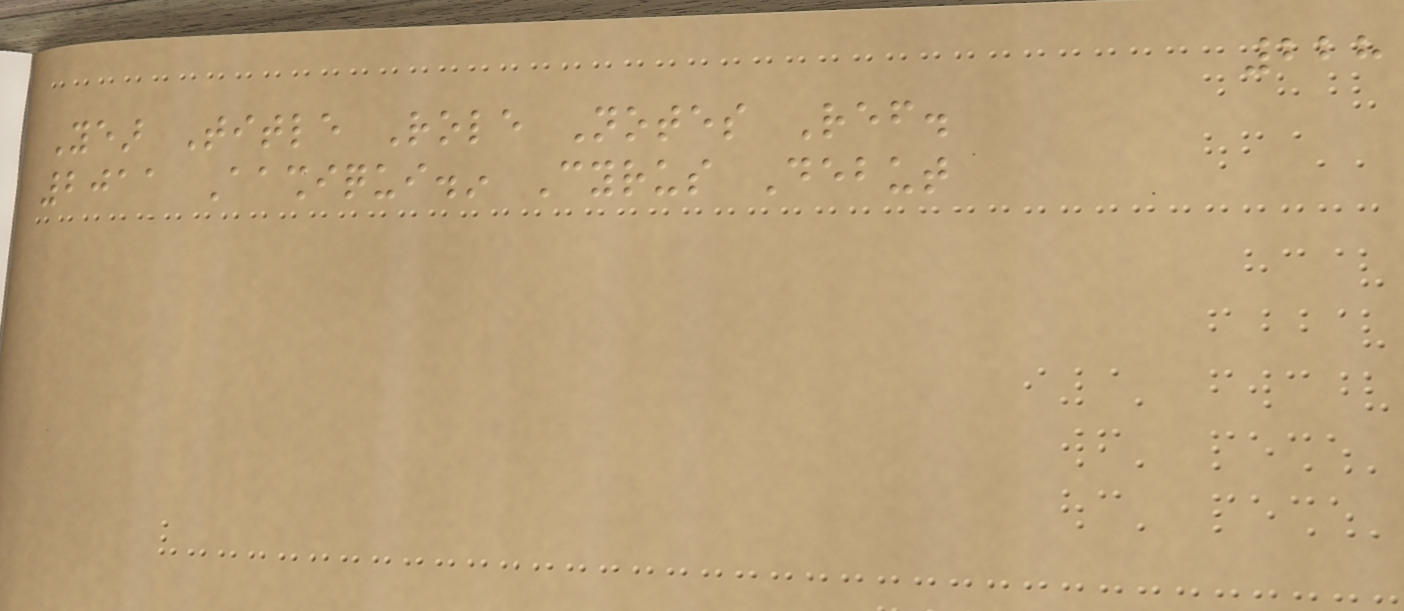228
Year Title Role Notes Ref.
2011 Aashiqui.in Cyrus Debut
